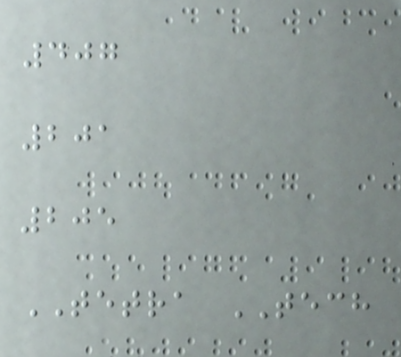407
201
205
TETRA TECH
